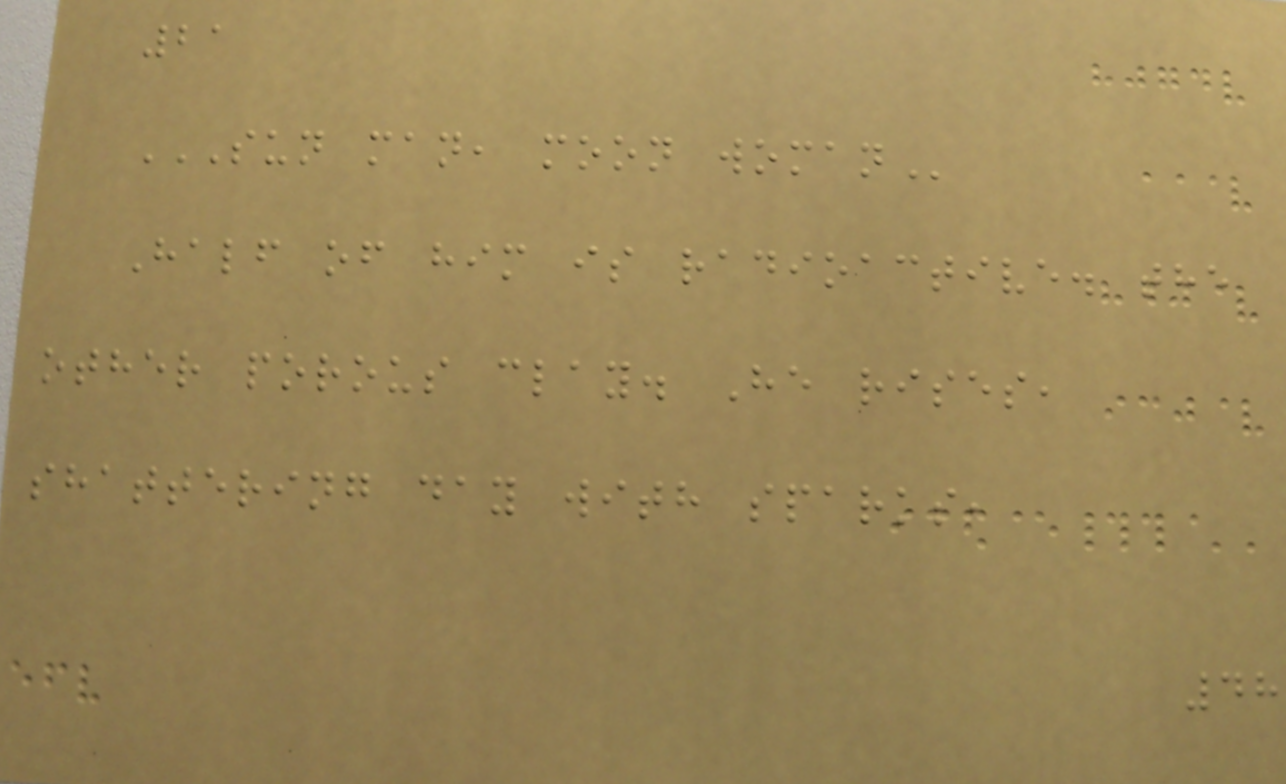21
SUN MAN, MOON WOMAN
Half of him is radioactive. the
other porous clay. He rises,
shattering day with sparks,
48
